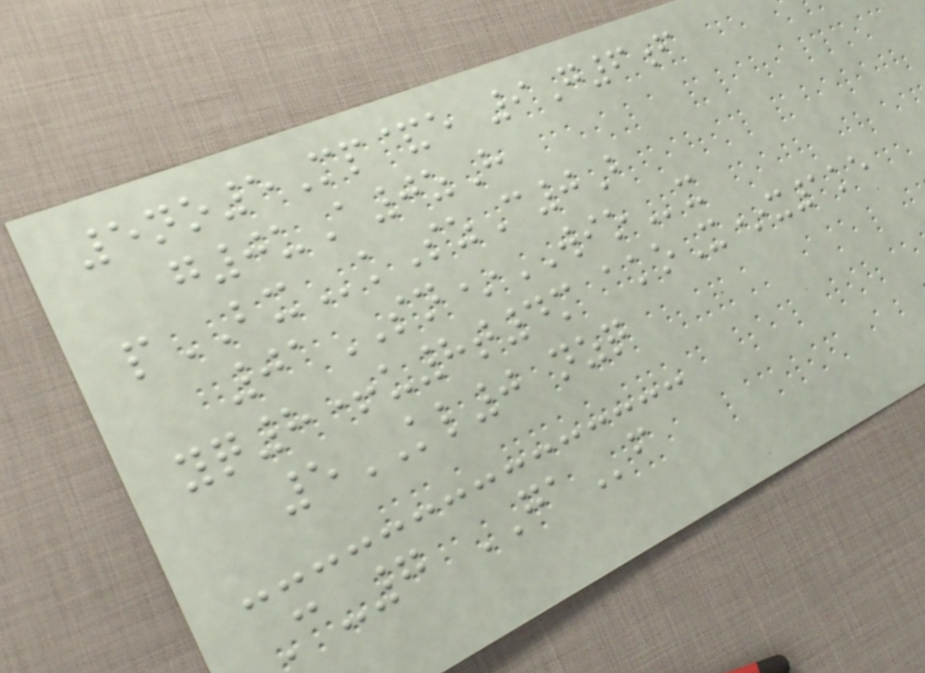5no5Mp&e 9G6f
g0uA0zH
pBXkSzC0B
01SN*WIOx
yq8+u8t4m akoX*x1ke
5KL0 nzq
C-7 GAf
